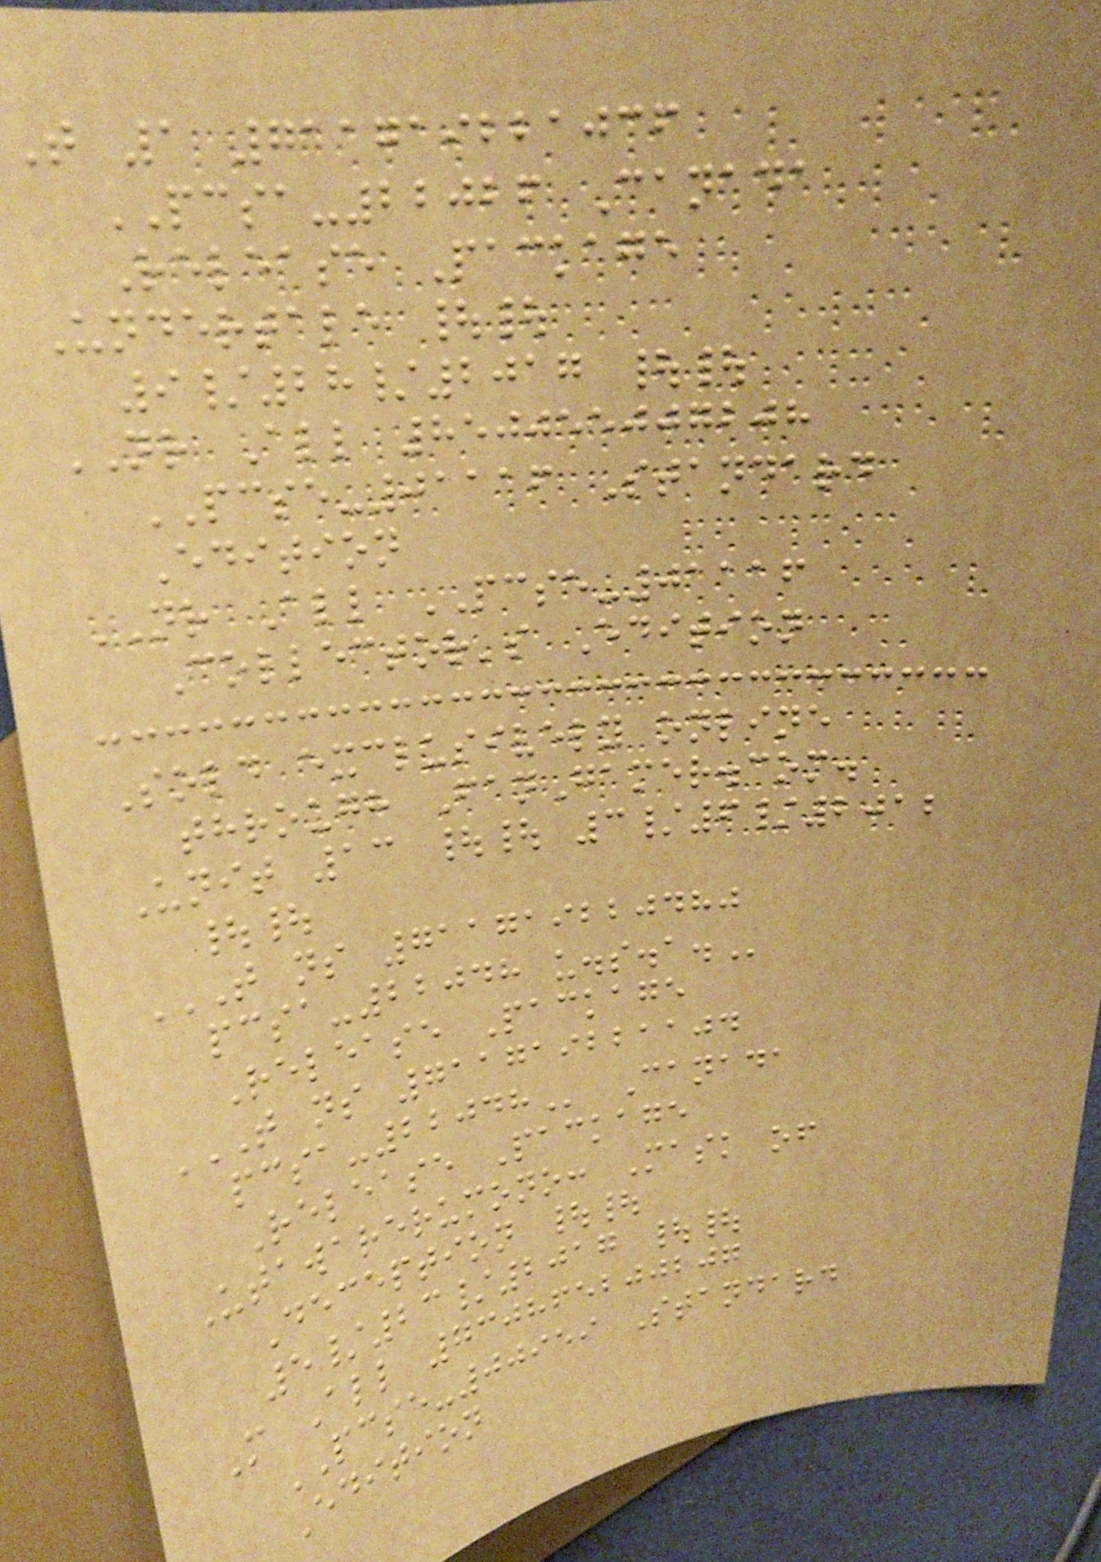T 1 711719221036
PCSA-22026 Canada
Release Package
Undertale ||
9/28/2017 ||
NR All 850055007208
PCSE-01116 Standard
Edition
NR All PCSE-01116
Collector's Edition
Sold exclusively online
through FanGamer.com.
Unit 13 || 3/6/2012
||
T NS 711719220480
PCSA-22048 U.S.A.
Release Package
T NS 711719221104
PCSA-22048 Canada
Release Package
Utawarerumono: Mask of
Deception ||
5/23/2017 ||
M All 730865200207
PCSE-00959 Standard
Edition
